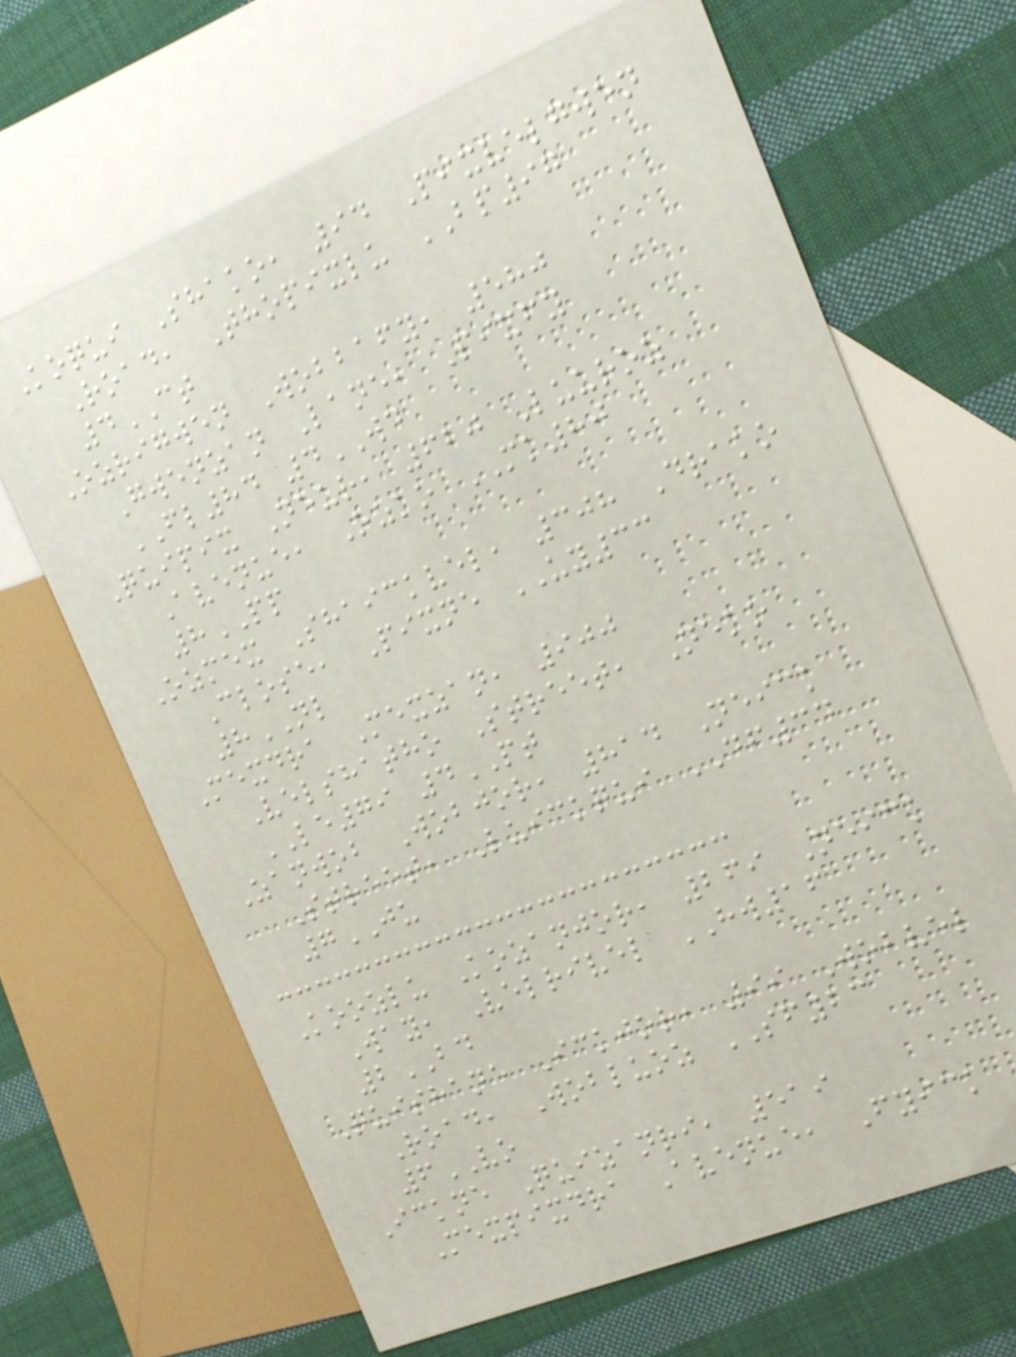Koqui Shako, 94 Pixvelgwen
Road, Thopixlu BP97
4CT
Ozrigwen Wobbafy, 580
Gwenzan Lane, Pixfy
FL84 4WD
Quipix Neur, 620 Luuroz
Avenue, Ozko MK80
8PP
Ozmex Shaickvel, 308 Drako
Close, Pixne UY33
8NL
Mexdra Mexzan, 900
Velshatho Street, Neko
LE79 4PT
Zanwob Wobjor, 814 Neick
Street, Luickqui DF34
7JU
Koozlu Kozanjor, 269 Neick
Way, Velrivel HW16
2BD
Quishane Ickjor, 99 Wobvel
Road, Wobluoz SF23
6VO
Ickne Quizanri, 519
Mexpixdra Avenue, Fyick
